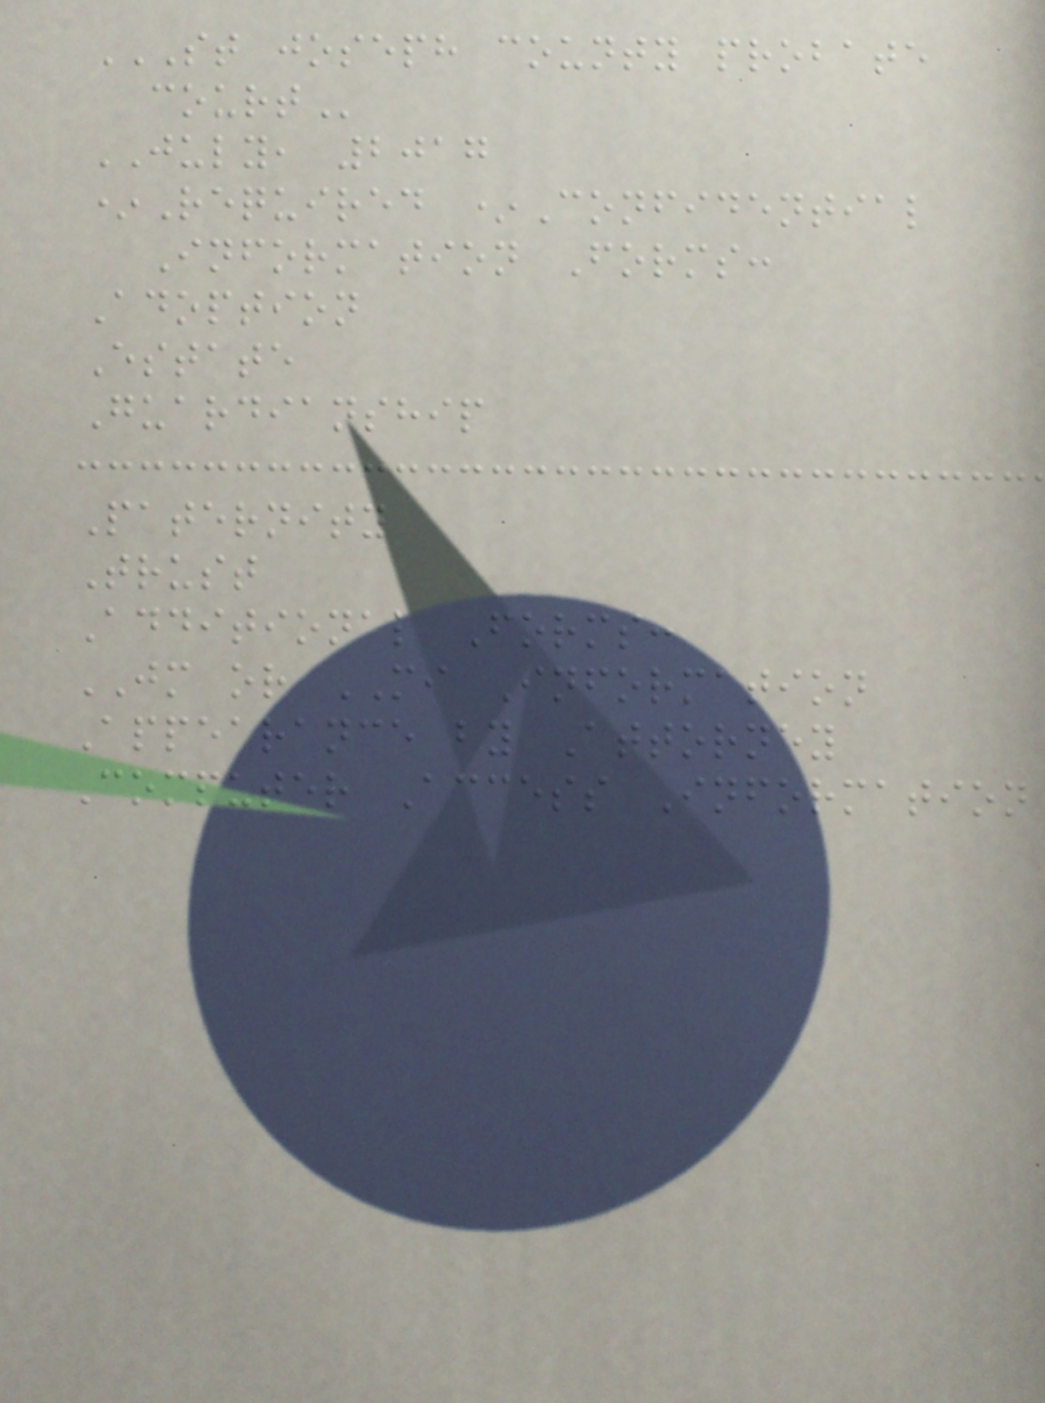ST JOSEPH COUNTY PROBATE
COURT
JULY, 2017
*Required *Confidential
Information Forms:
Adoption
Estate
Guardianship
Paternity
Trust
Additional Forms:
JM or MI Information
Appearance by Attorney
Computer Access Information
